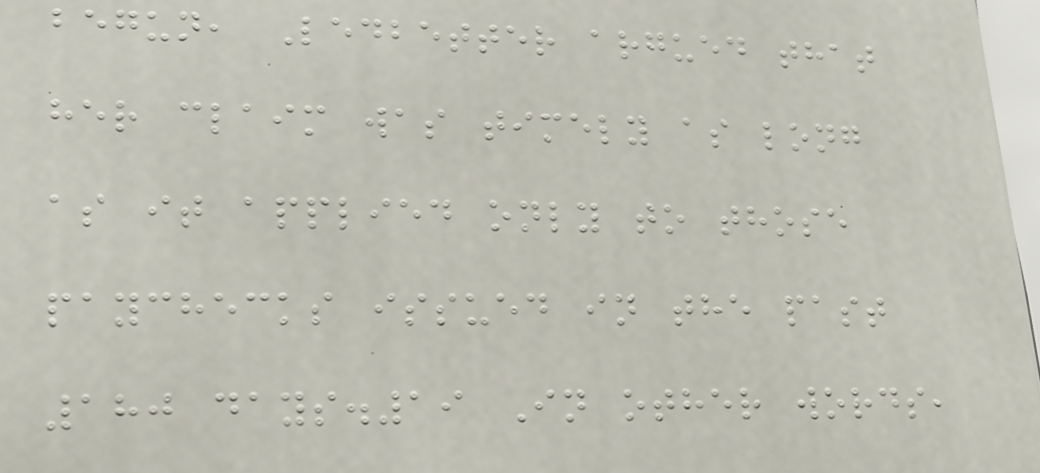begun, Ledbetter argued that
her claim was timely as long
as it applied only to those
paychecks issued in the past
180 days.19 In other words,
